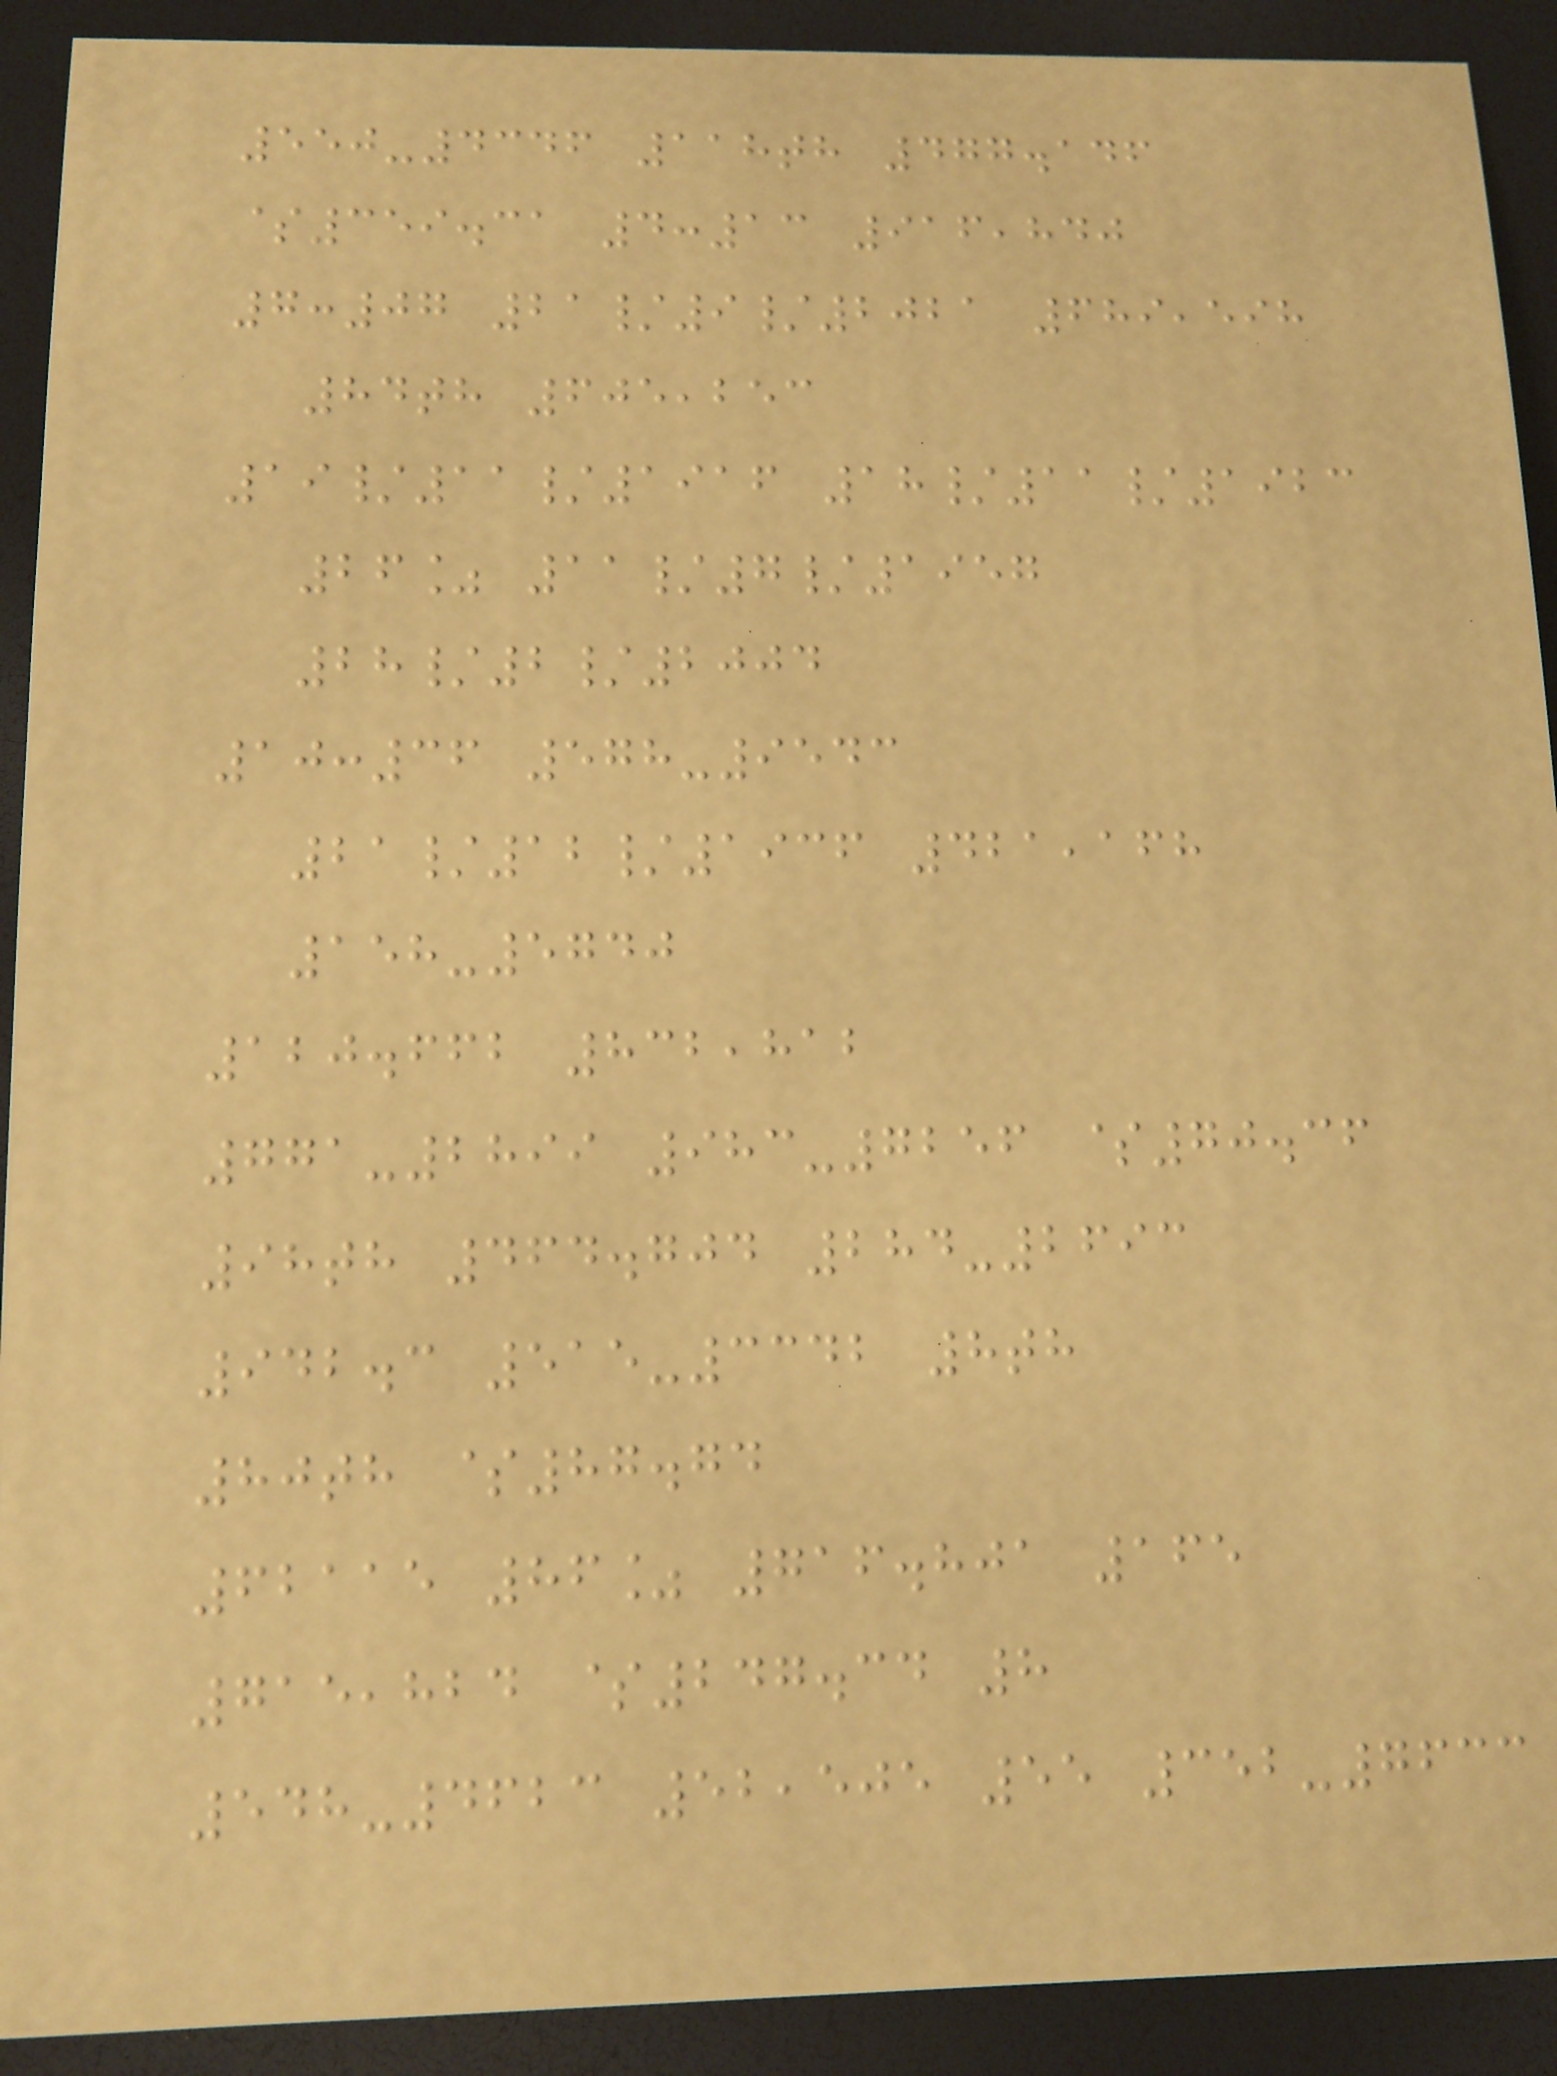550-4346 118th 477.146
$359.31 4:13 916,840
7:07 21/9/2021 689,598
84th 605,253
19/11/1916 18/11/1923
26% 11/7/1957
28/2/2004
10:36 578-9543
21/12/1936 421,168
158-5740
120.662 832,812
771-2899 983-7256 $70.36
98th 464.704 284-2693
942.3 515-3342 8th
80th $87.74
62115 86% 716.801 165
715,824 $247.34 8
548-4623 52,505 55 352-7633
